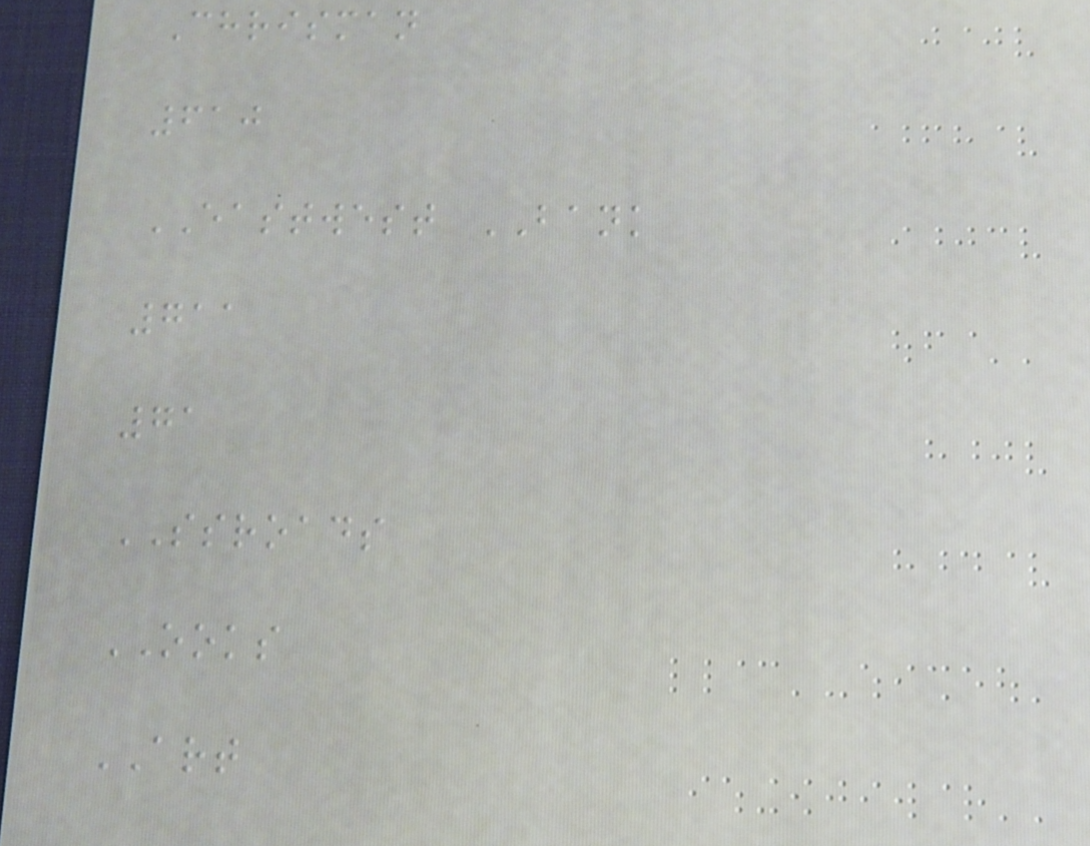Chrisman
610
EASTWEST BANK
711
71
SSROADS
OOKS
ART
